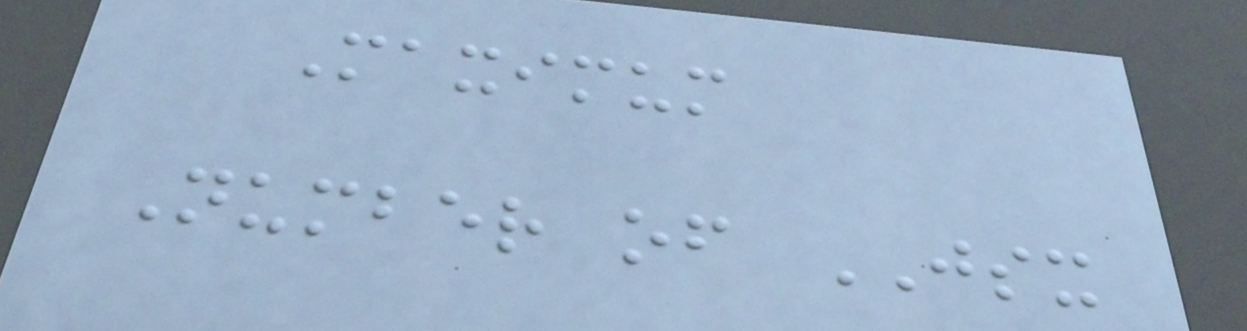Maximum
Number of JSX
